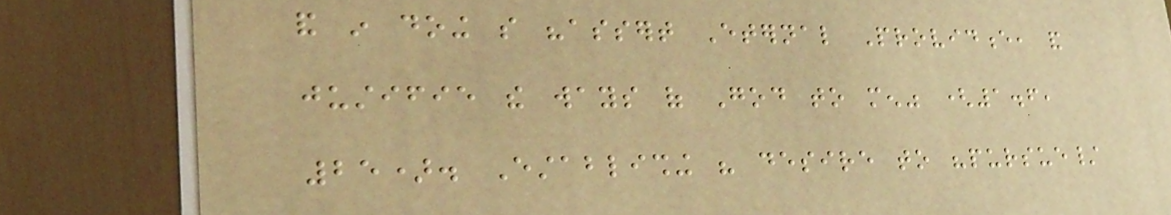and in doing so "assert Eternal Providence, and
justifie the ways of God to men" (1.6,
25). Establishing his desire to "pursue/
